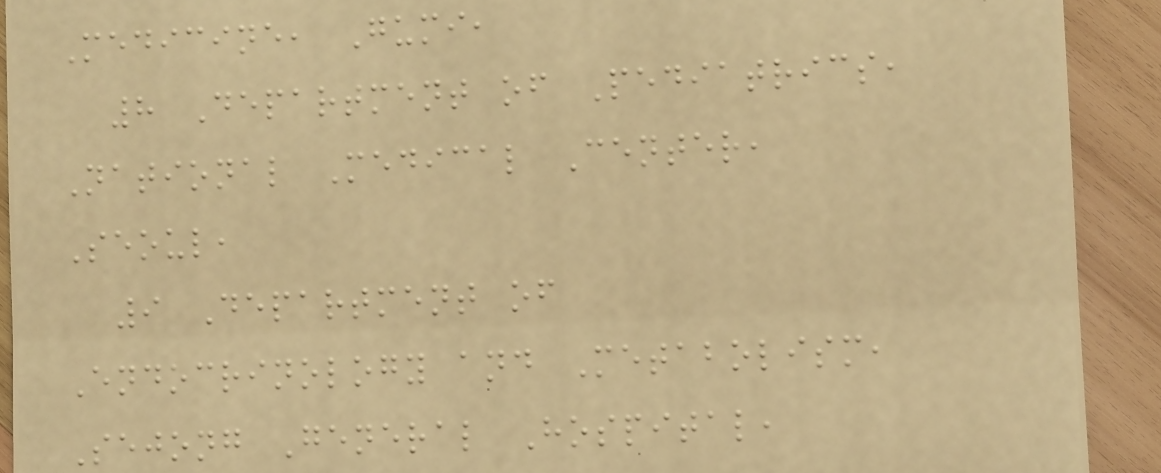Medicine, Gumi,
8 Department of Pediatrics,
National Medical Center,
Seoul,
9 Department of
Endocrinology and Metabolism,
Sejong General Hospital,
